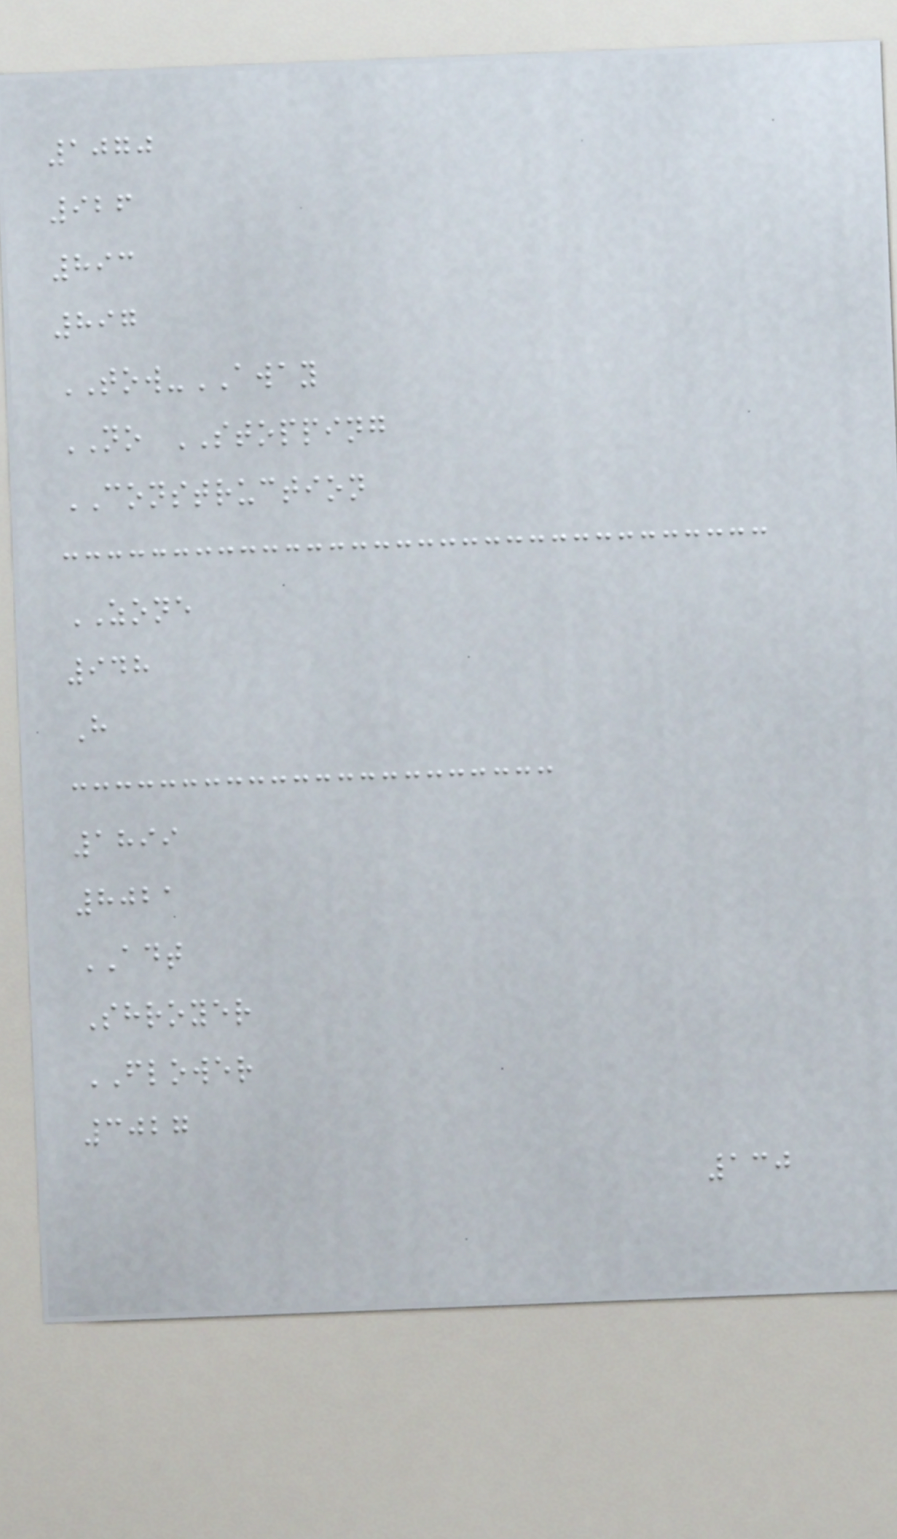1070
926
893
897
TOW-AWAY
NO STOPPING
CONSTRUCTION
ZONE
948
H
1899
8021
ADT
Shroyer
FLOWER
3027
130
